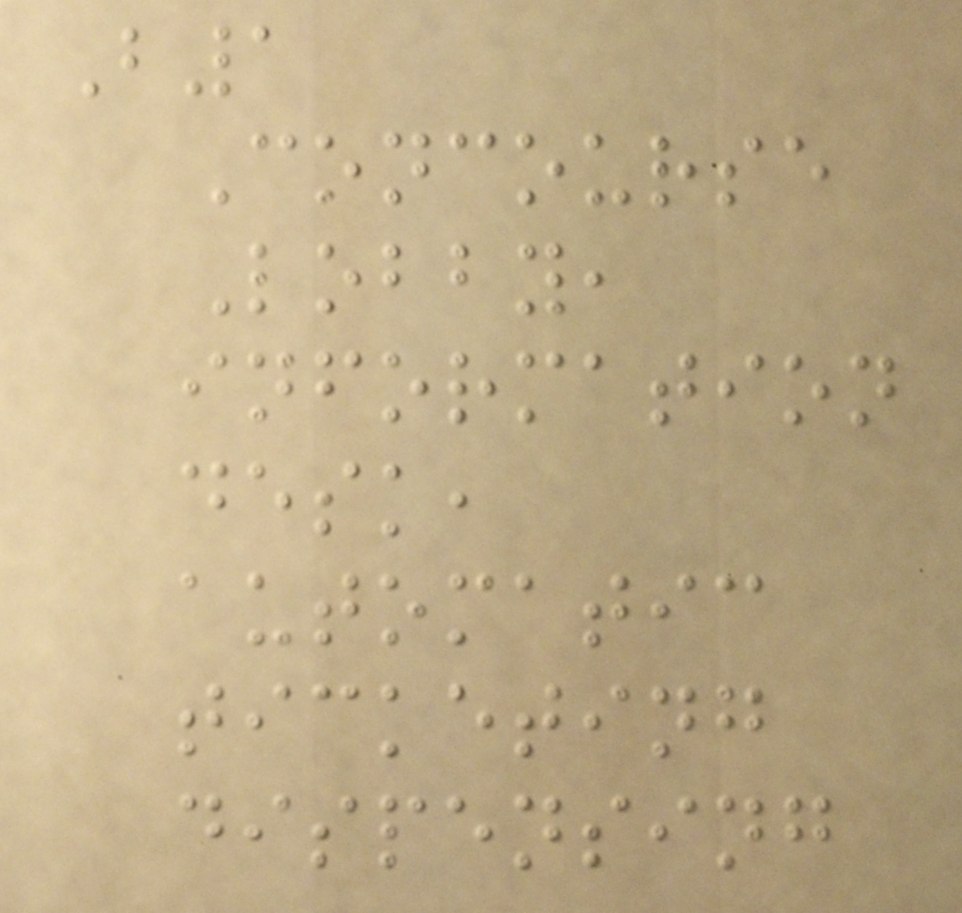B1
Concourse
Lobby,
information
desk,
automatic
ticketing
dispensing
